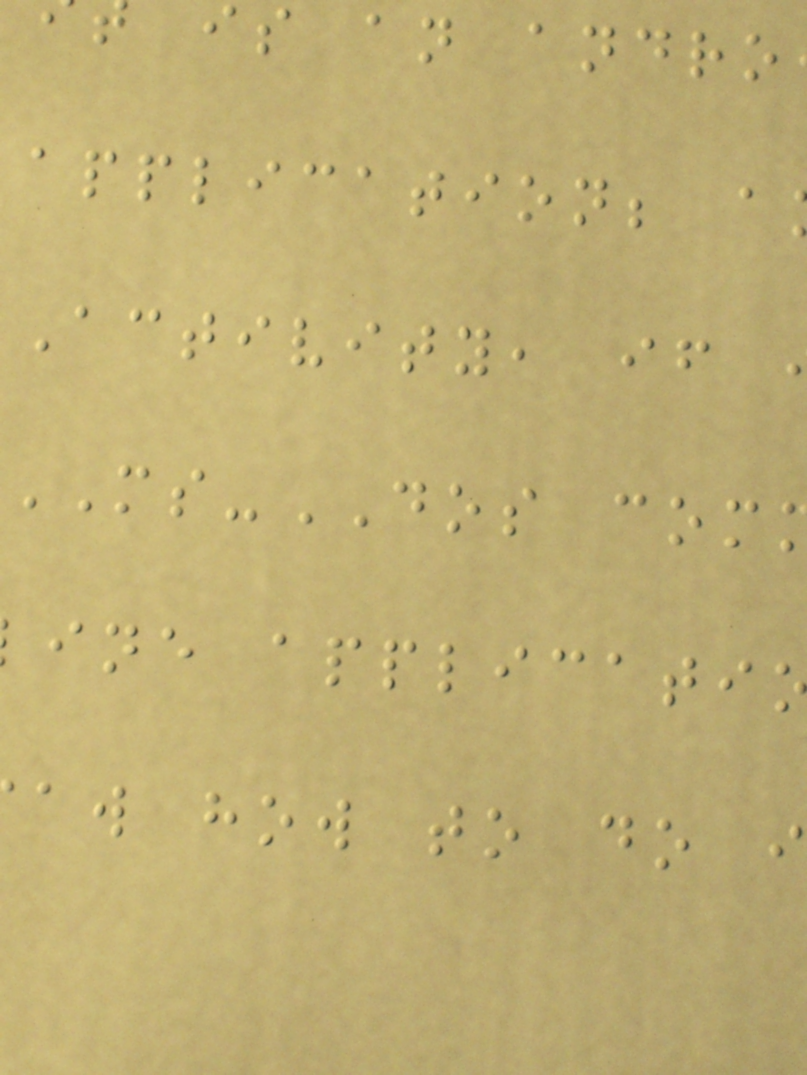is an andro
application; a
Activity, if
MS-DOS com
ine applicati
aw how to do i
